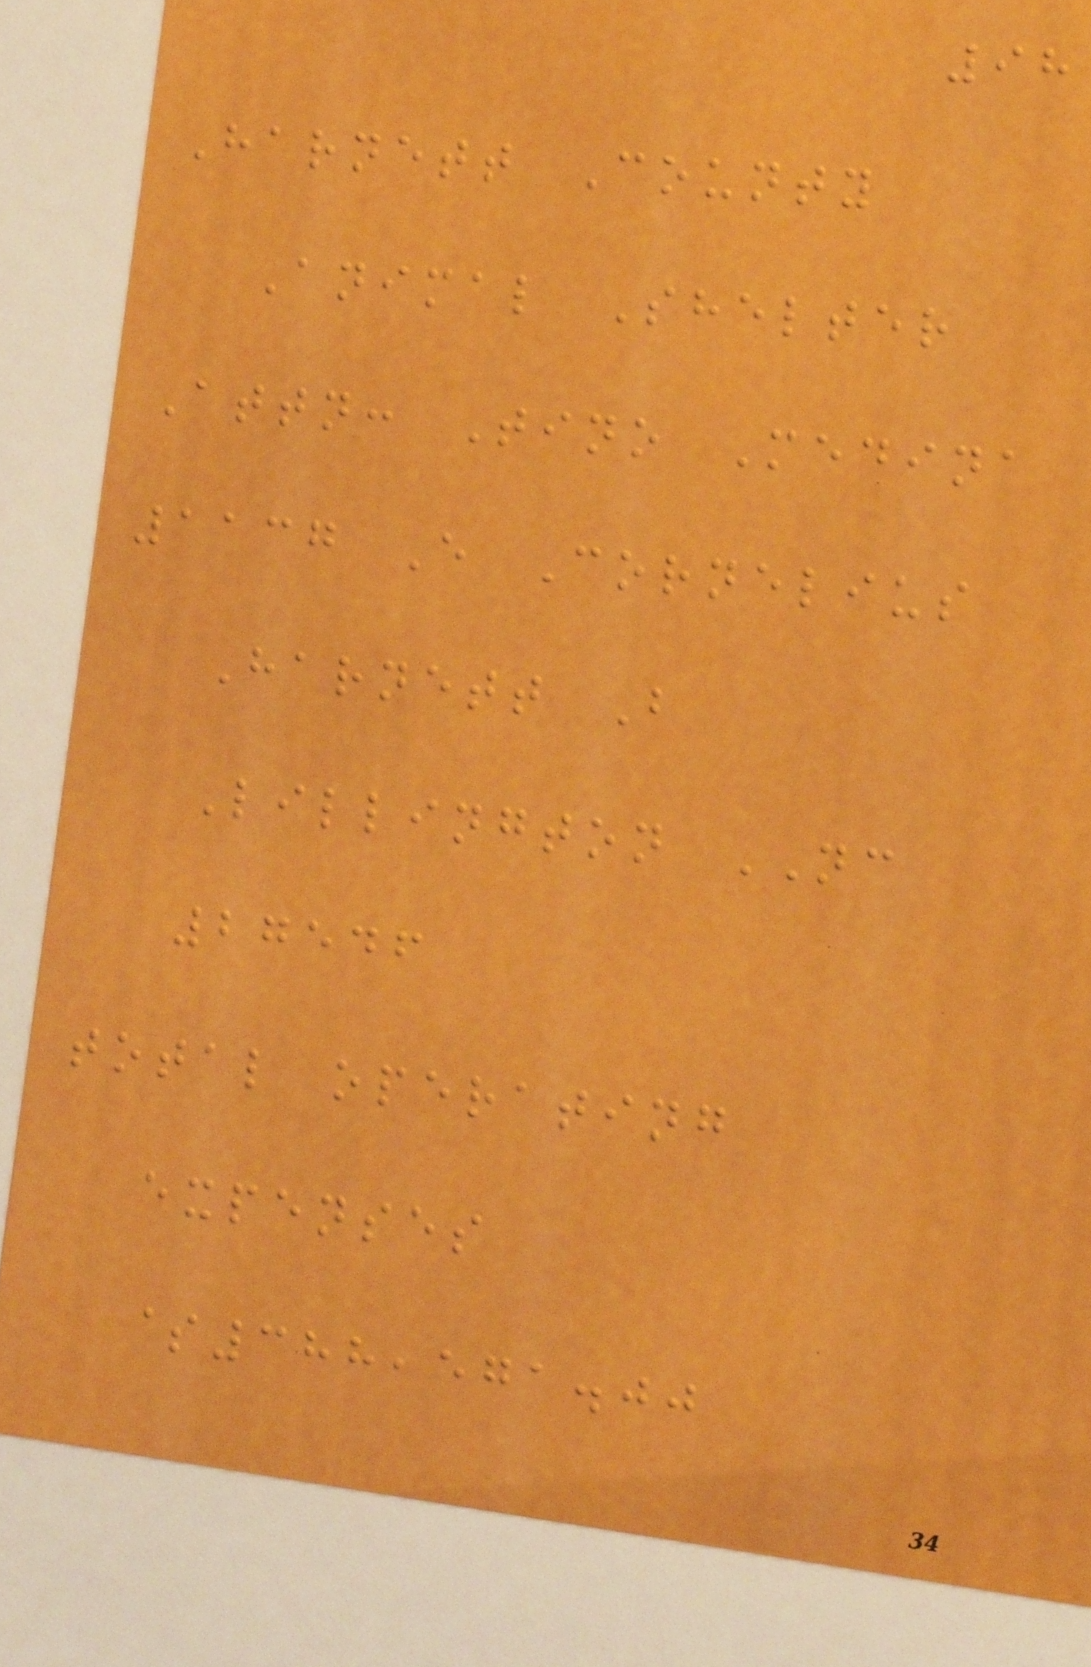98
Harnett County
Animal Shelter
Attn: Tino Medina
1137 E Cornelius
Harnett B
Lillington NC
27546
total operating
expenses
$388,571.00
